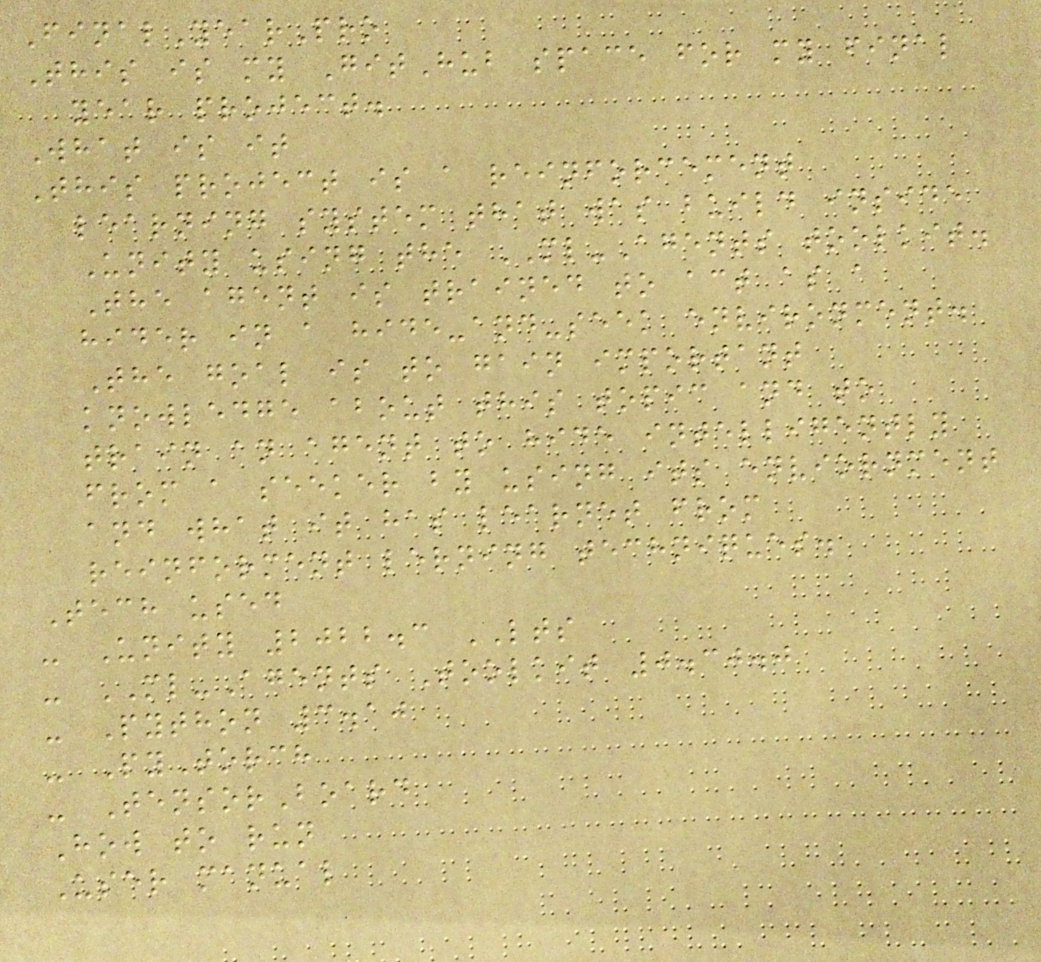FinalYearPro
This is my GitHub space for my final
year project.
What is it
This project is a reinforcement
learning system that was build inside
Unity using the ML-Agents toolkit.
The agent is trained to act as a
hider in a hide-and-seek environment.
The goal is to gain important
knowledge about this topic and to
train an agent to hide intelligently
from a seeker by using its enviornment
and what it has learnet from
reinforment lerning techniques.
Tech used
- Unity 2022.3 LTS
- ML-Agents Toolkit 0.30.0
- Python 3.10
- PyTorch
- TensorBoard
How to run
User manual
